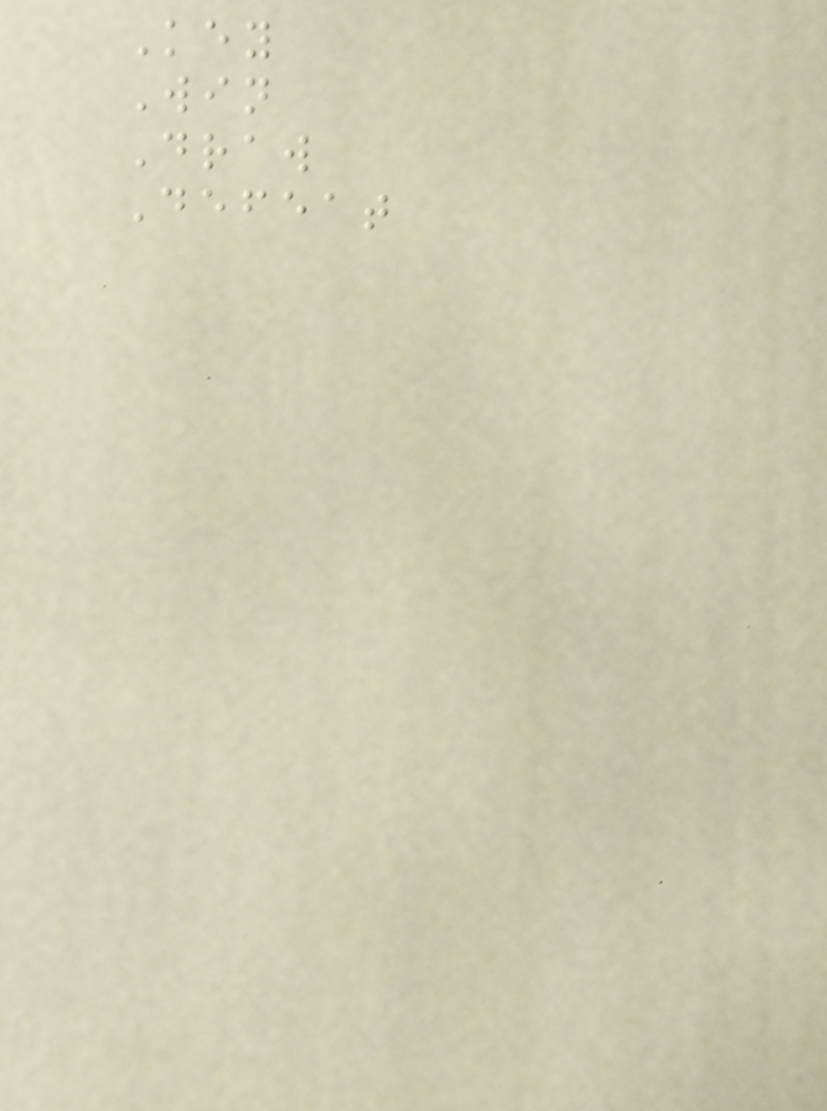Key
Win
Draw
Defeat
